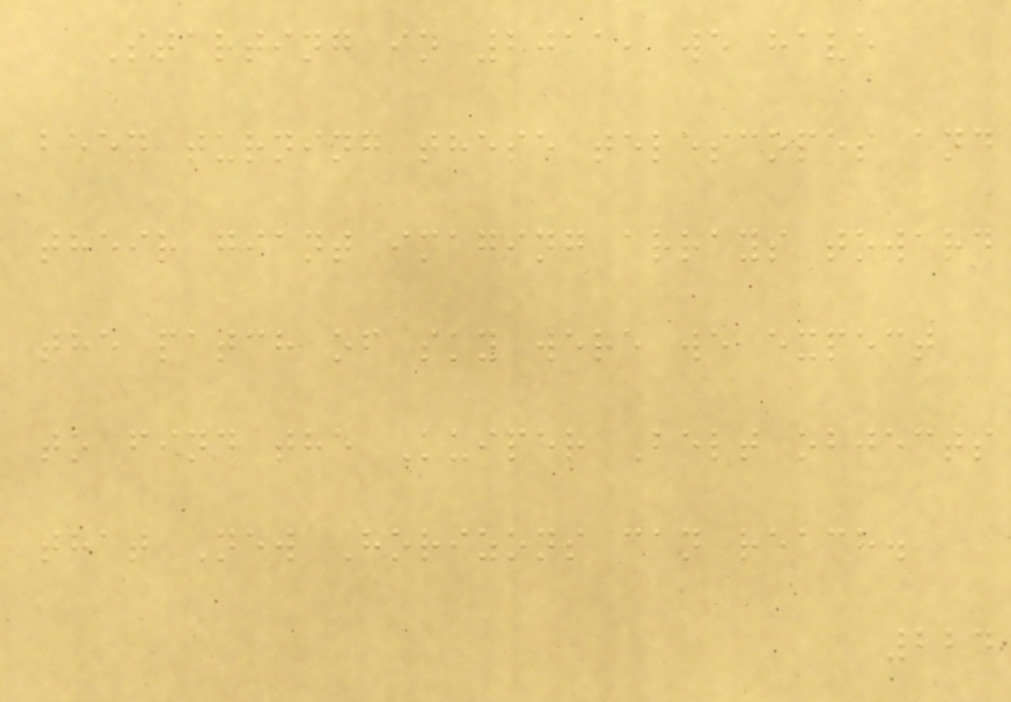Starting in 2011, we have
been turning these telescopes and
their giant imaging arrays toward
the patch of sky were we expect
to find the Kuiper Belt objects
that New Horizons can reach.
224
